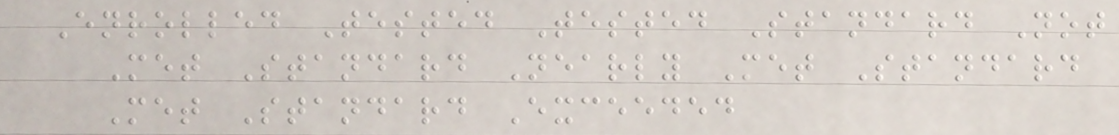Enrolled Tested Tested Standard Not
Met Standard Nearly Met Standard
Met Standard Exceeded
